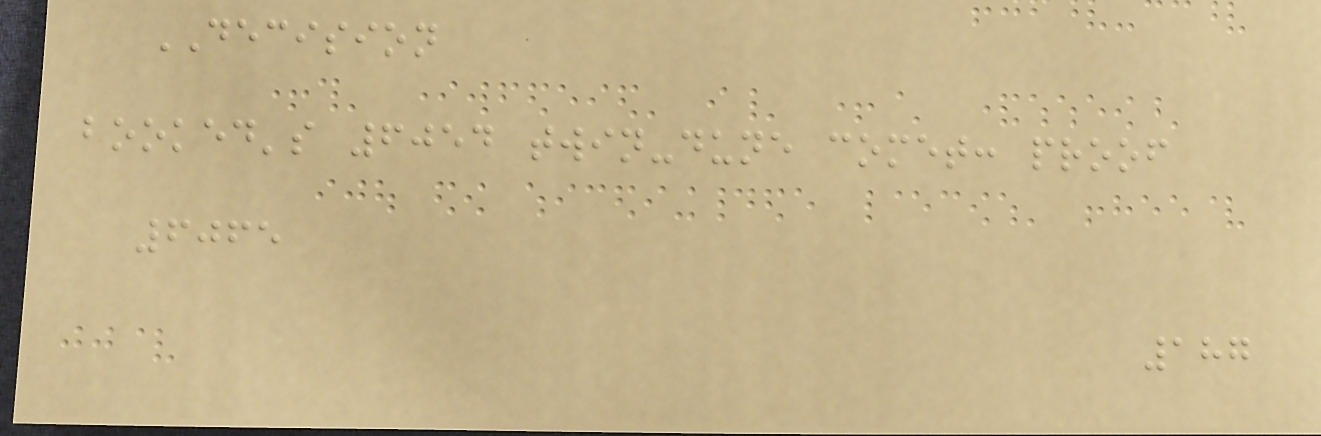DECISION
booked's 6054 twin-dune comet: proof
6065
187
